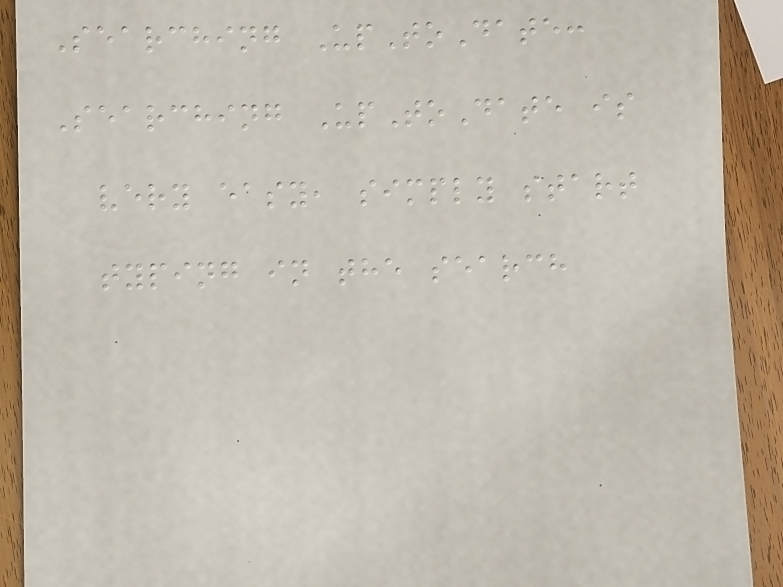Searching UpToDate:
Searching UpToDate is
very easy, simply start
typing in the search
